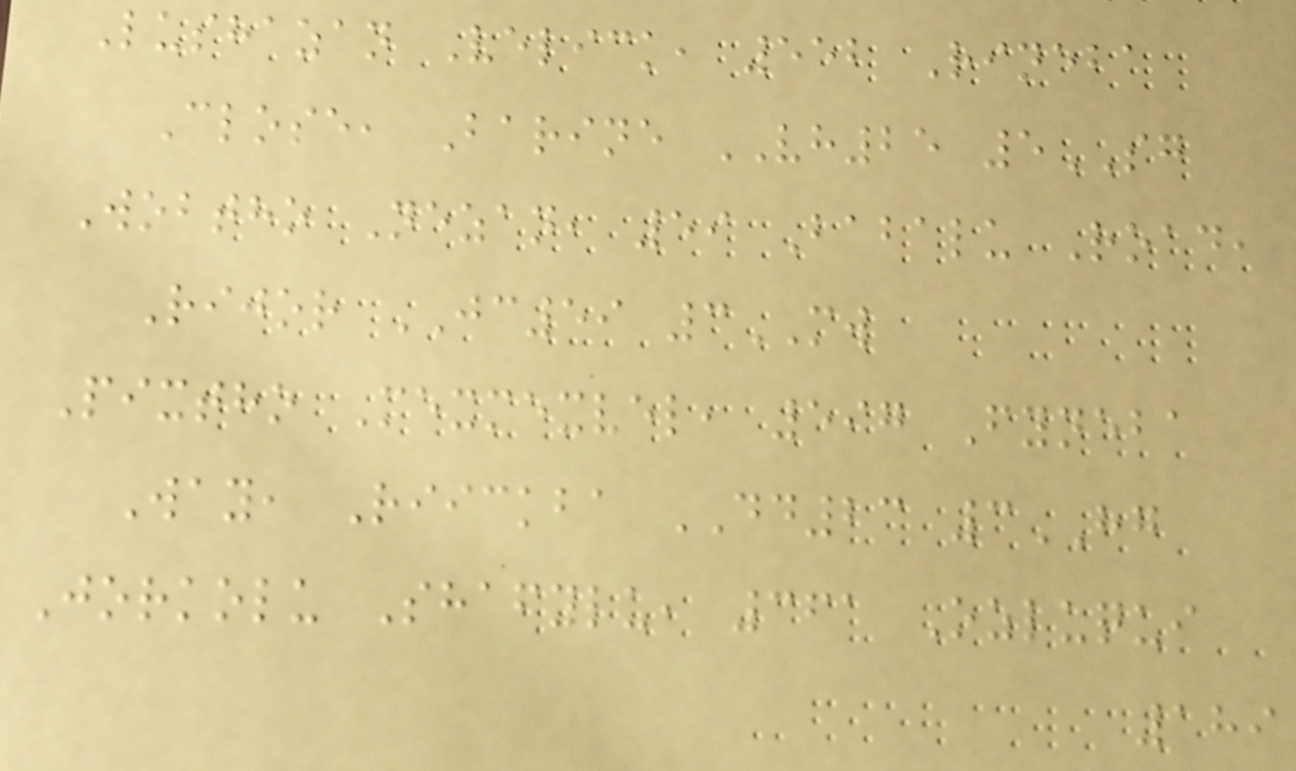Lushazan Velick, 552 Rineba
Close, Barine VH25 5SG
Wobtho Nezan, 59 Babalu Road,
Rijor JC59 3MW
Pixtho Mexmexvel, 597 Fyneba
Way, Riickba DD23 3HG
Jorkolu Shafylu, 361 Ozluqui
189
